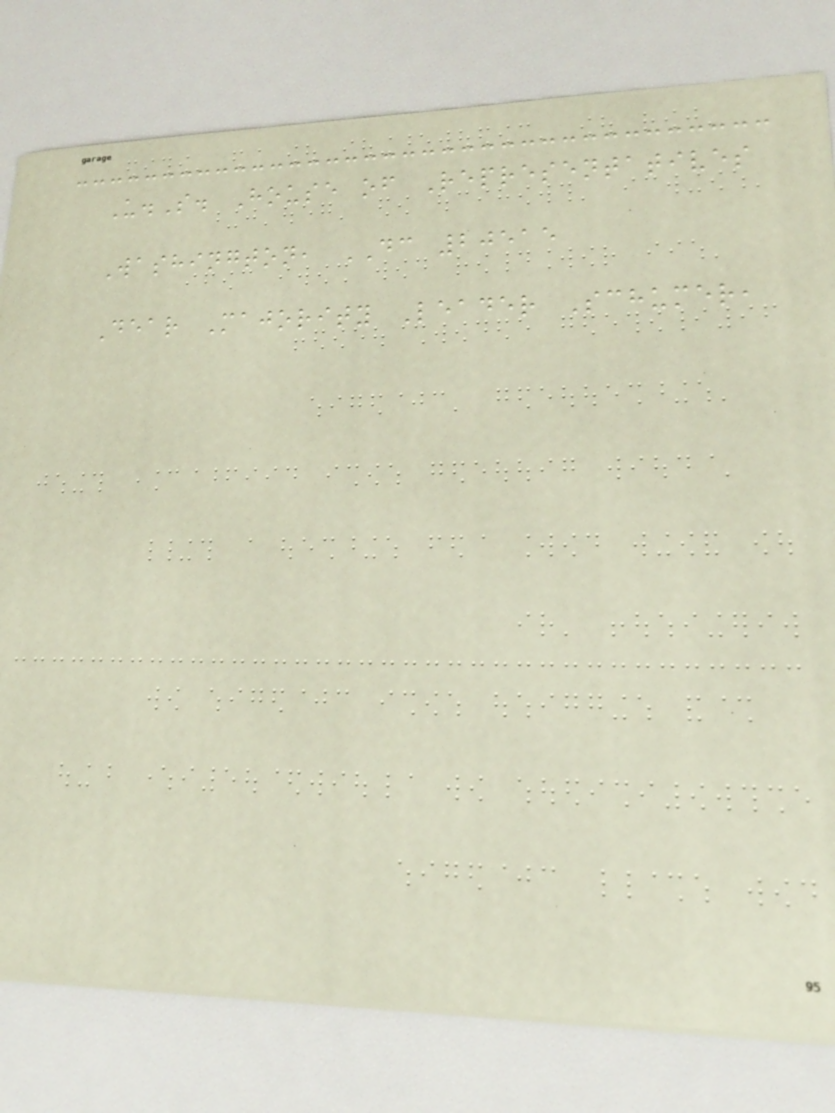U.S. House of Representatives
Washington, DC 20515
Dear Majority Leader Schumer,
